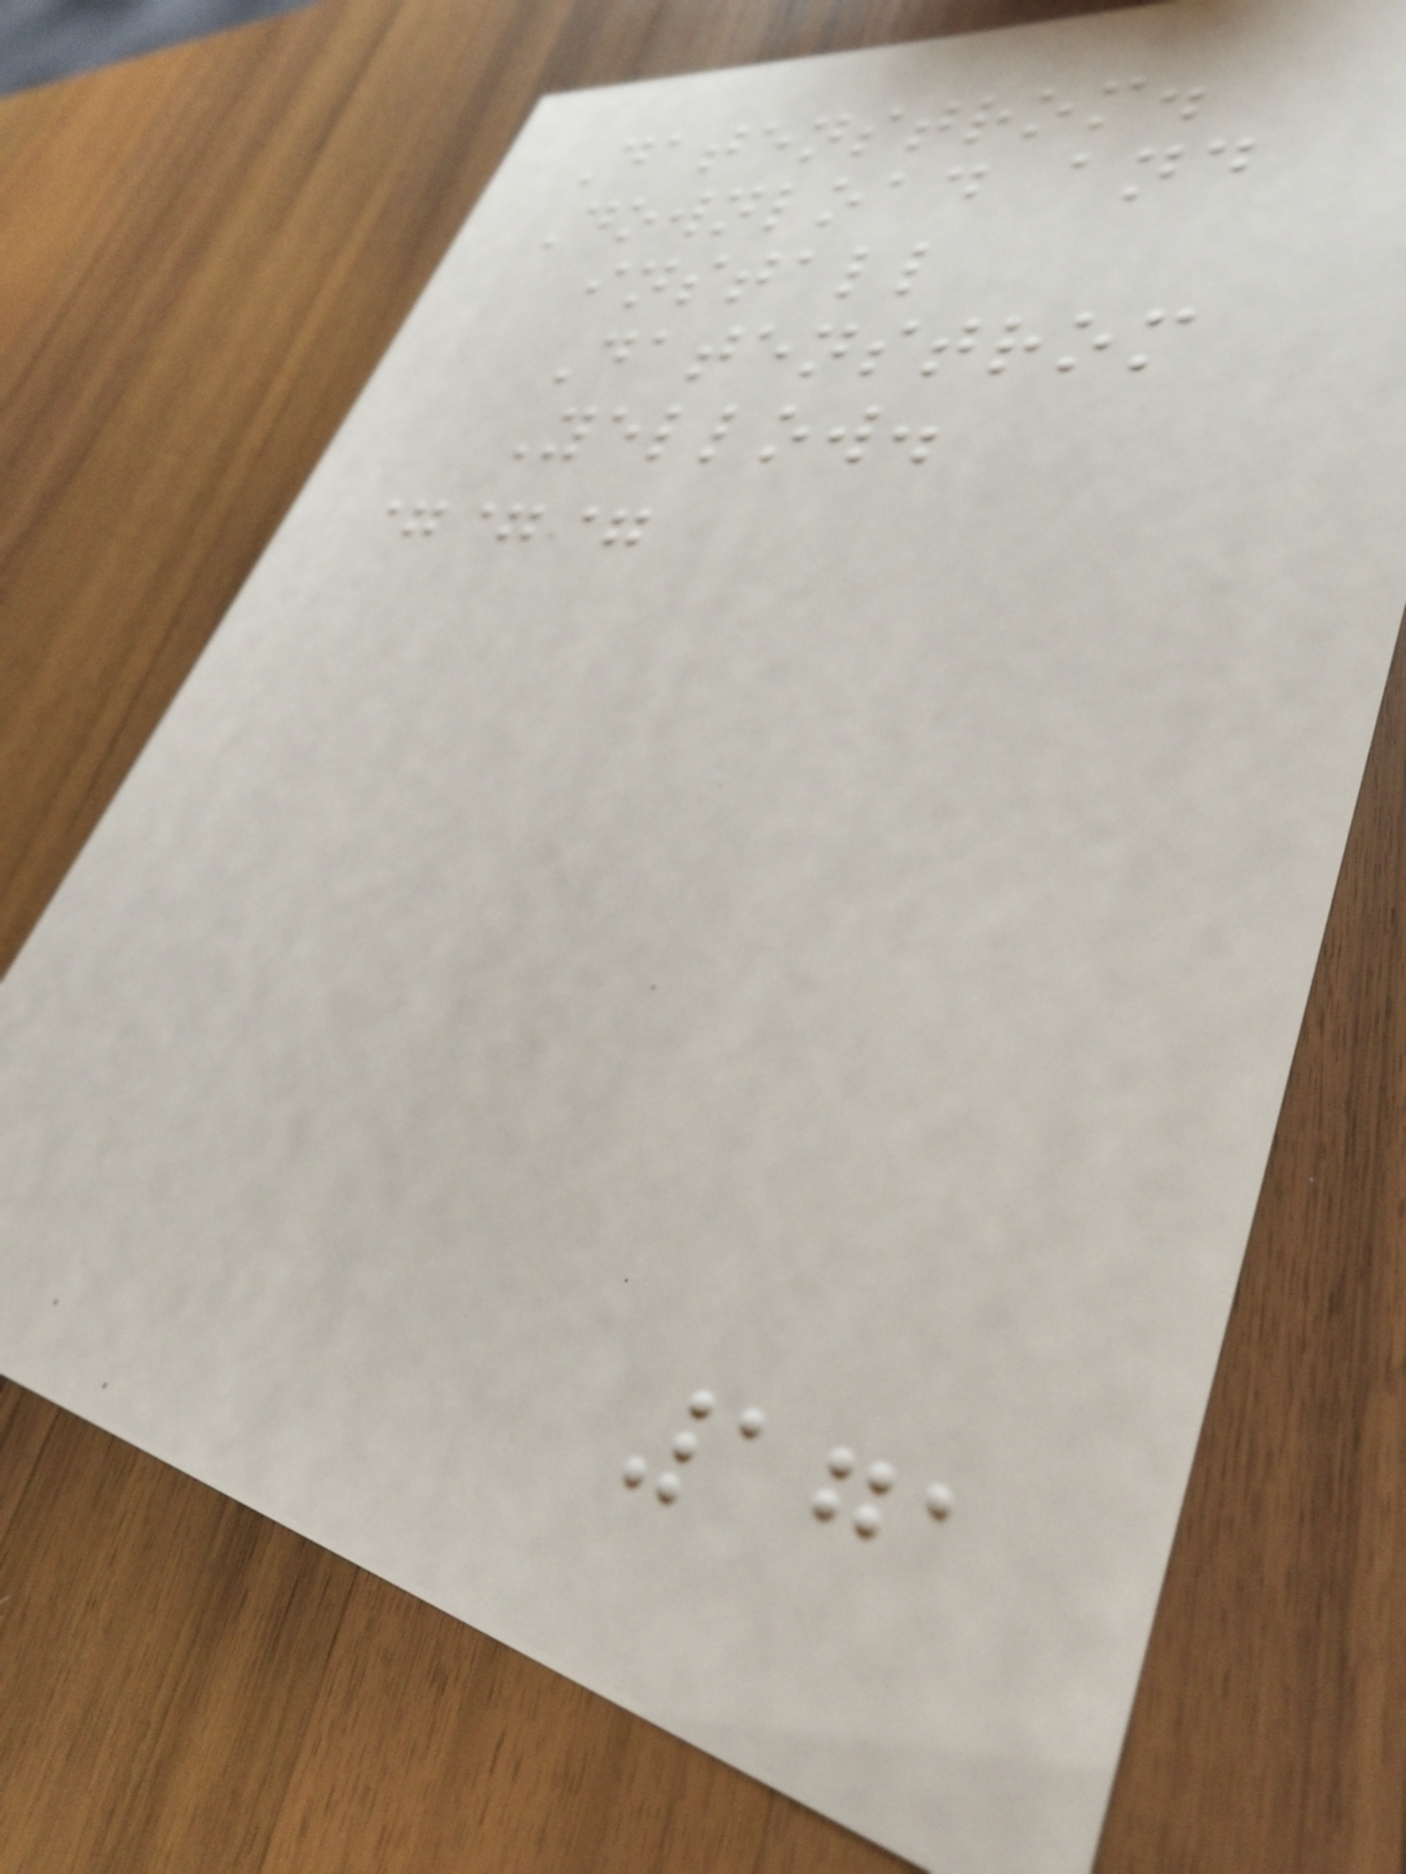Datenstrom.
Download and
install
Datenstrom
Yellow.
===
171
